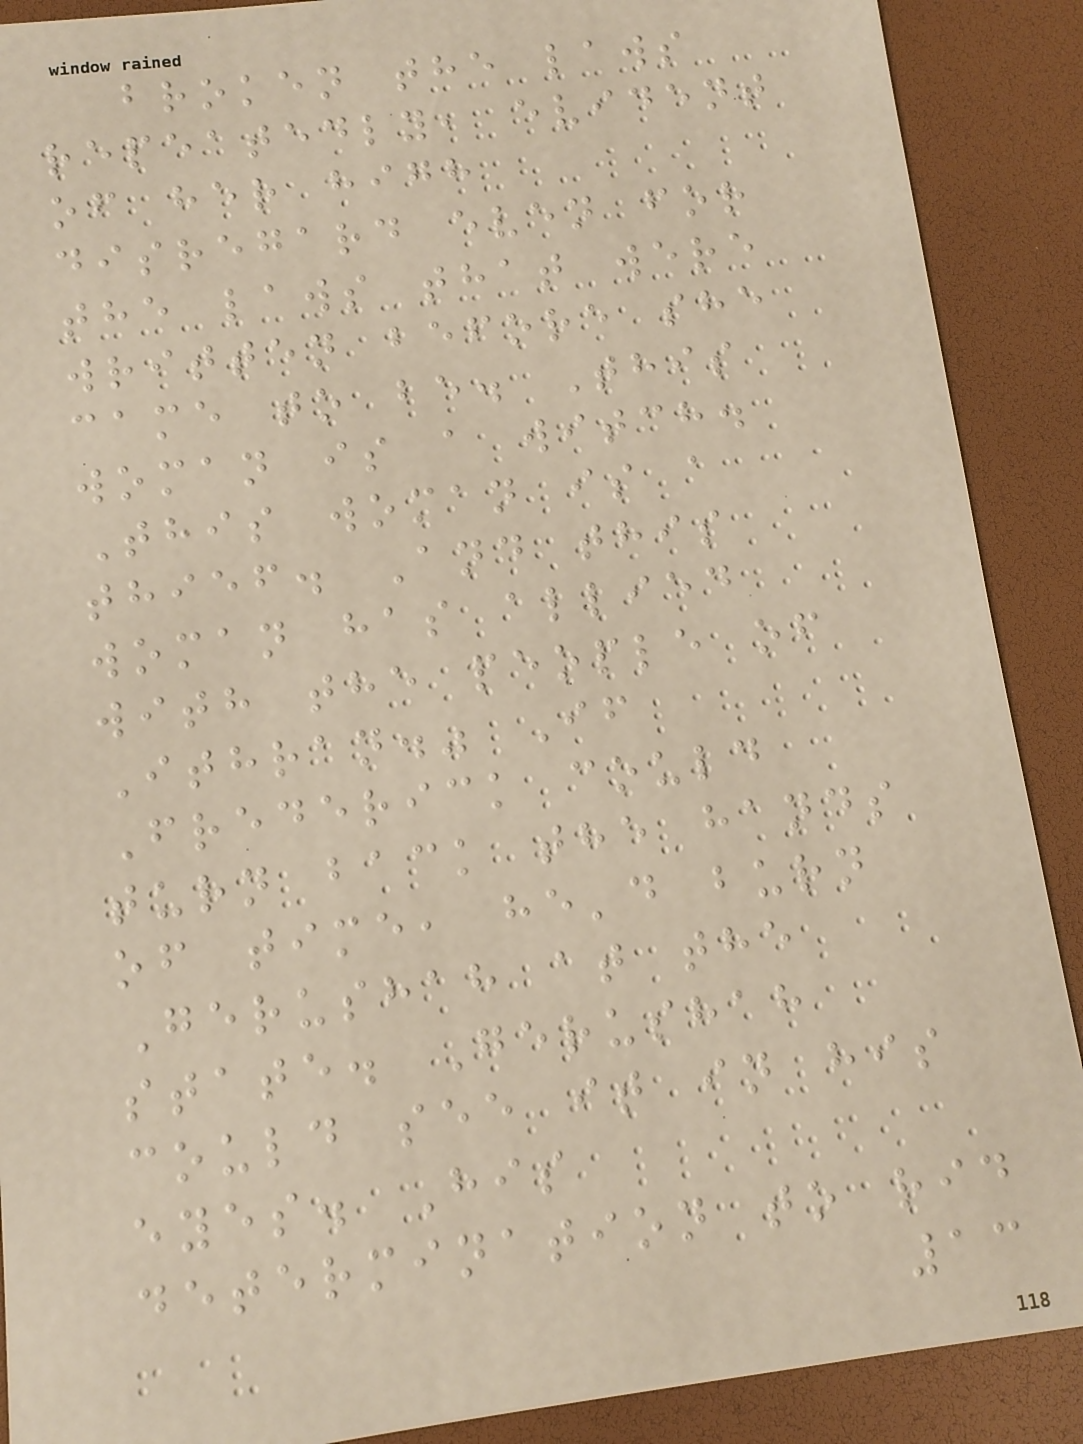broken the laws
repeatedly, evident
of her high
disregard even for
the laws that were
written before she
came to be. This
woman is a witch.
This woman is a
thief. And this
woman has allied
with the people of
Ithran." If
Frederick could
turn back the hands
of time, he'd burn
Gerushah at the
state. Gerushah
could see it in his
eyes. His
determination to rid
13
